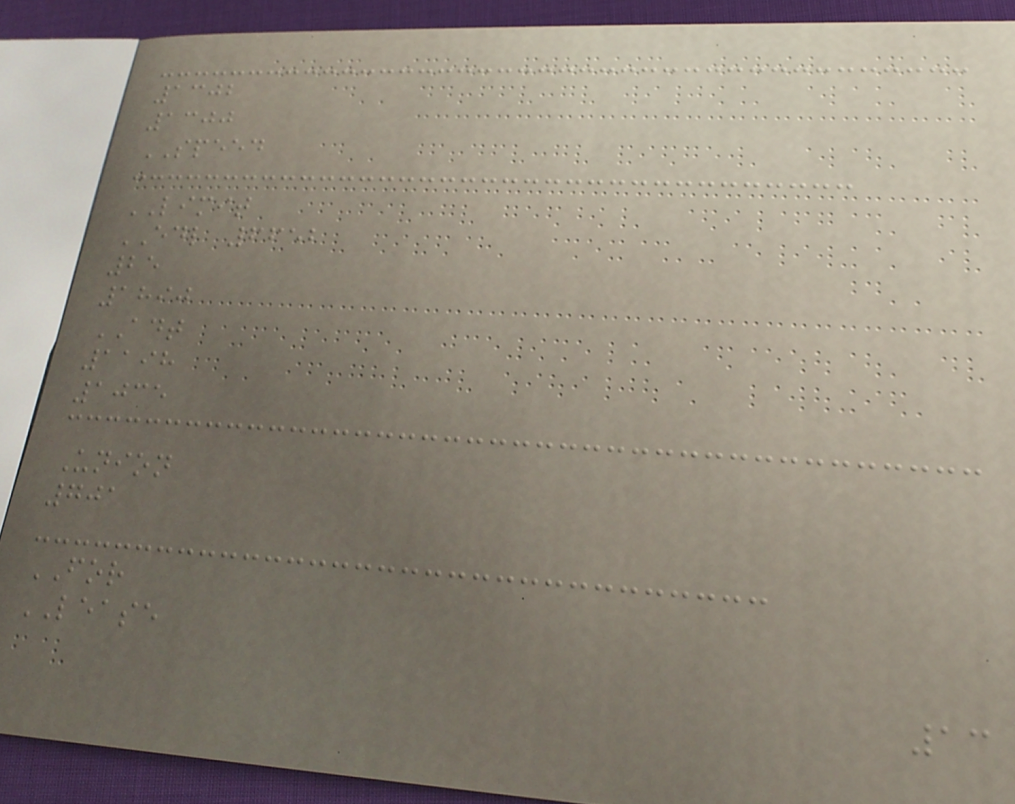1302
1300
SPEED
LIMIT
EDL 6652
25
1890
ADT
1198
1035
Union
701
FOR
LEASE
13
